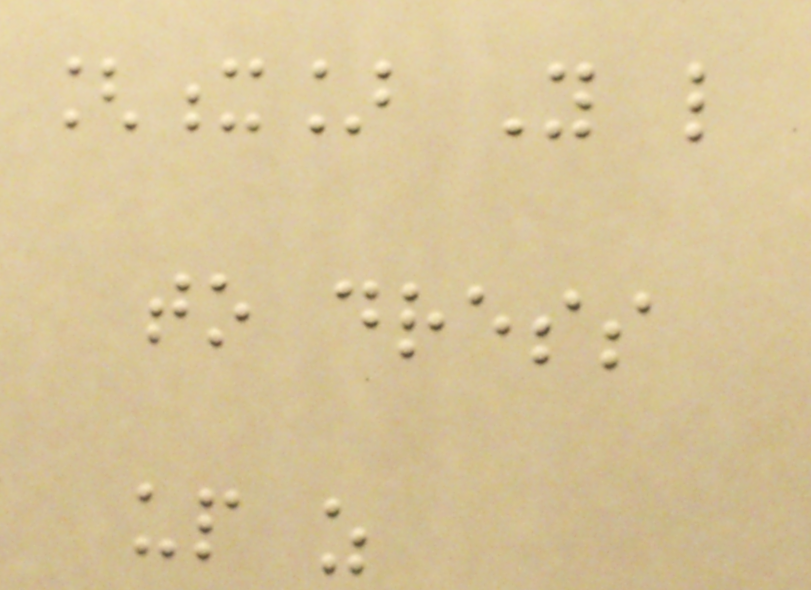[x] You like
to dress
up as
